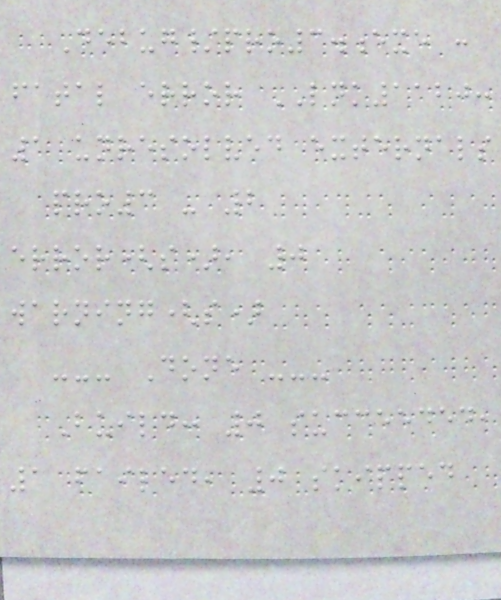Debug/pro3.exe :
fatal error LNK1120:
1 unresolved externals
pro3 - 2
error(s), 0
warning(s)
--- Done ---
Build: 0 succeeded,
1 failed, 0 skipped
